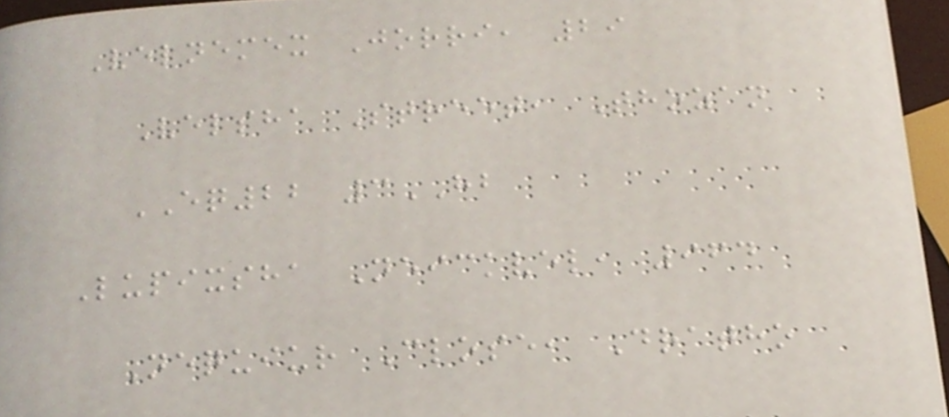Velnemex Jorri, 29
Velsha Street, Thozan
EQ22 3HB
Lupixsha Neickvel, 964
Nequiur Close, Dratho
